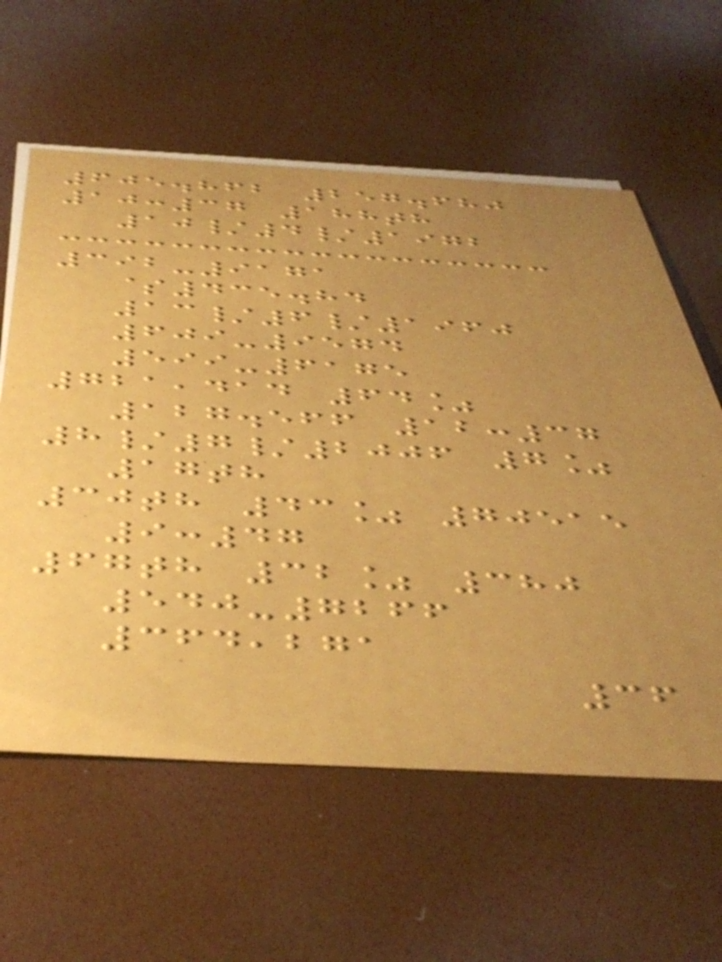605.862 257.680
10:37 188th
10/4/1972
392-9171
$435.84
13/6/1960
609-9574
599-6175
721,414 64%
127.566 12:37
8/7/2006 7%
17th
30th 43% 70515
9:47
67th 32% 380
540-7266
364,271
36
